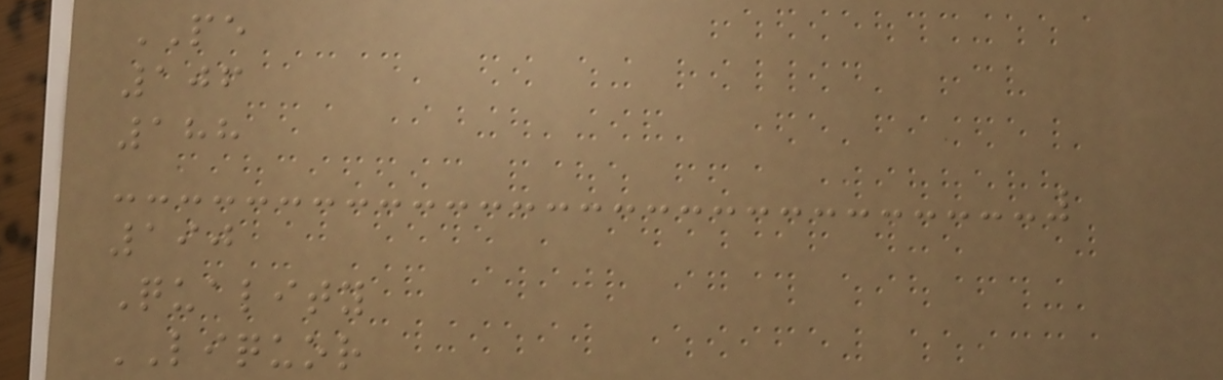PE
106
188
190
Quality
LIQUOR
